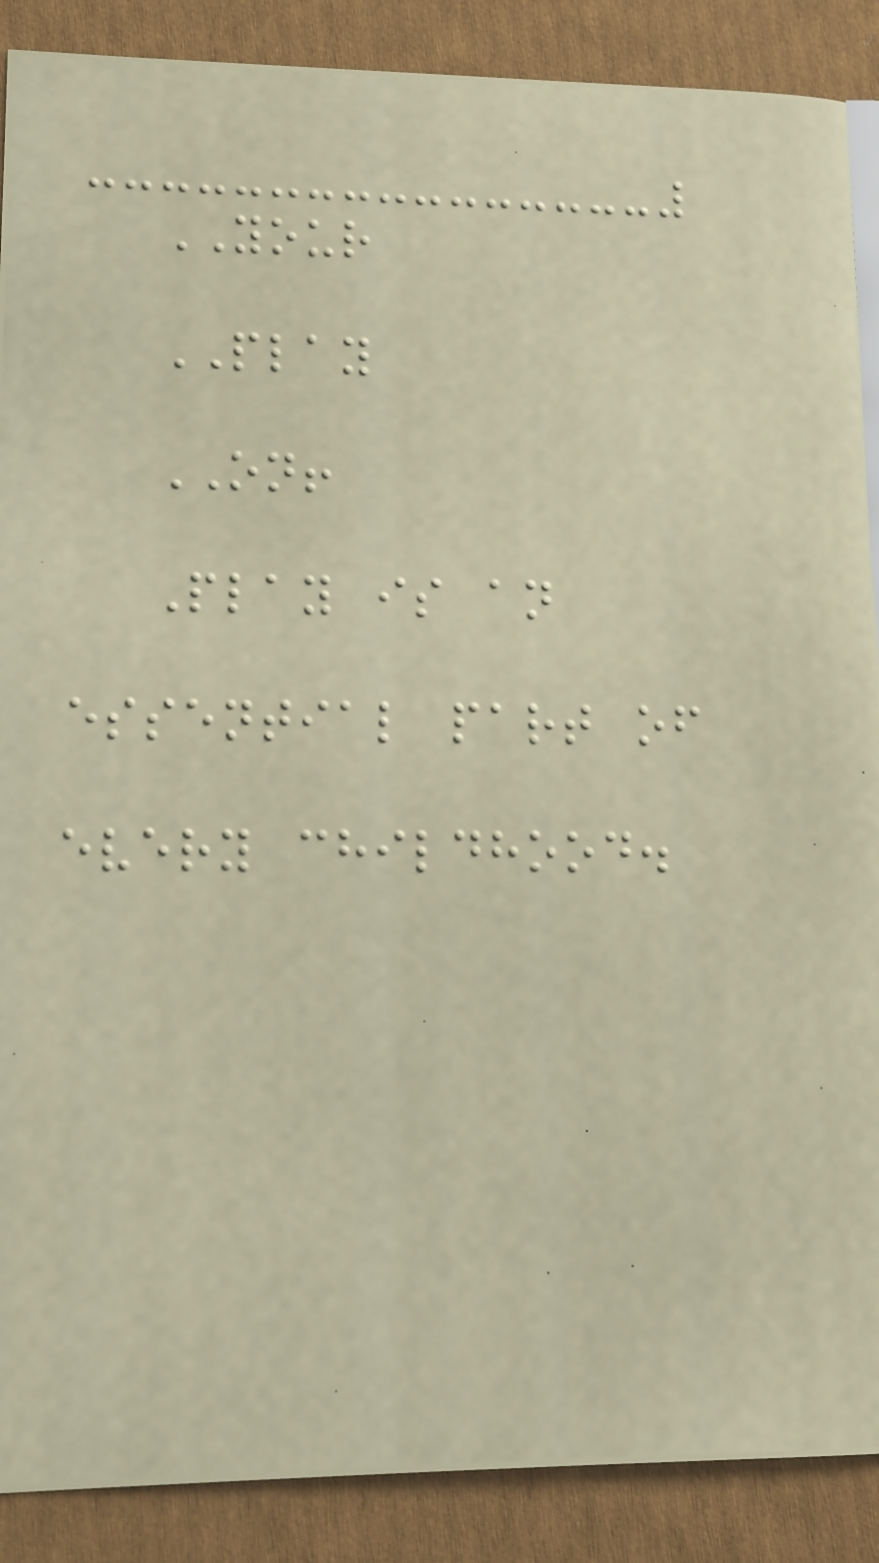YOUR
PLAY
ON!
Play is an
essential part of
every childhood.
